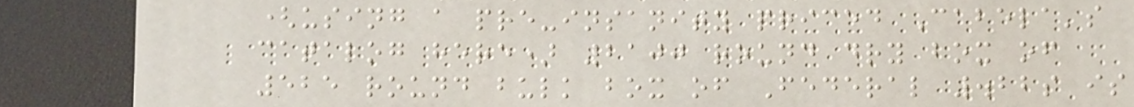(using a pre-insanity priced Cabela's
catalog here) 2100 round dry box of
525 round bulk box of Federal .22s is
